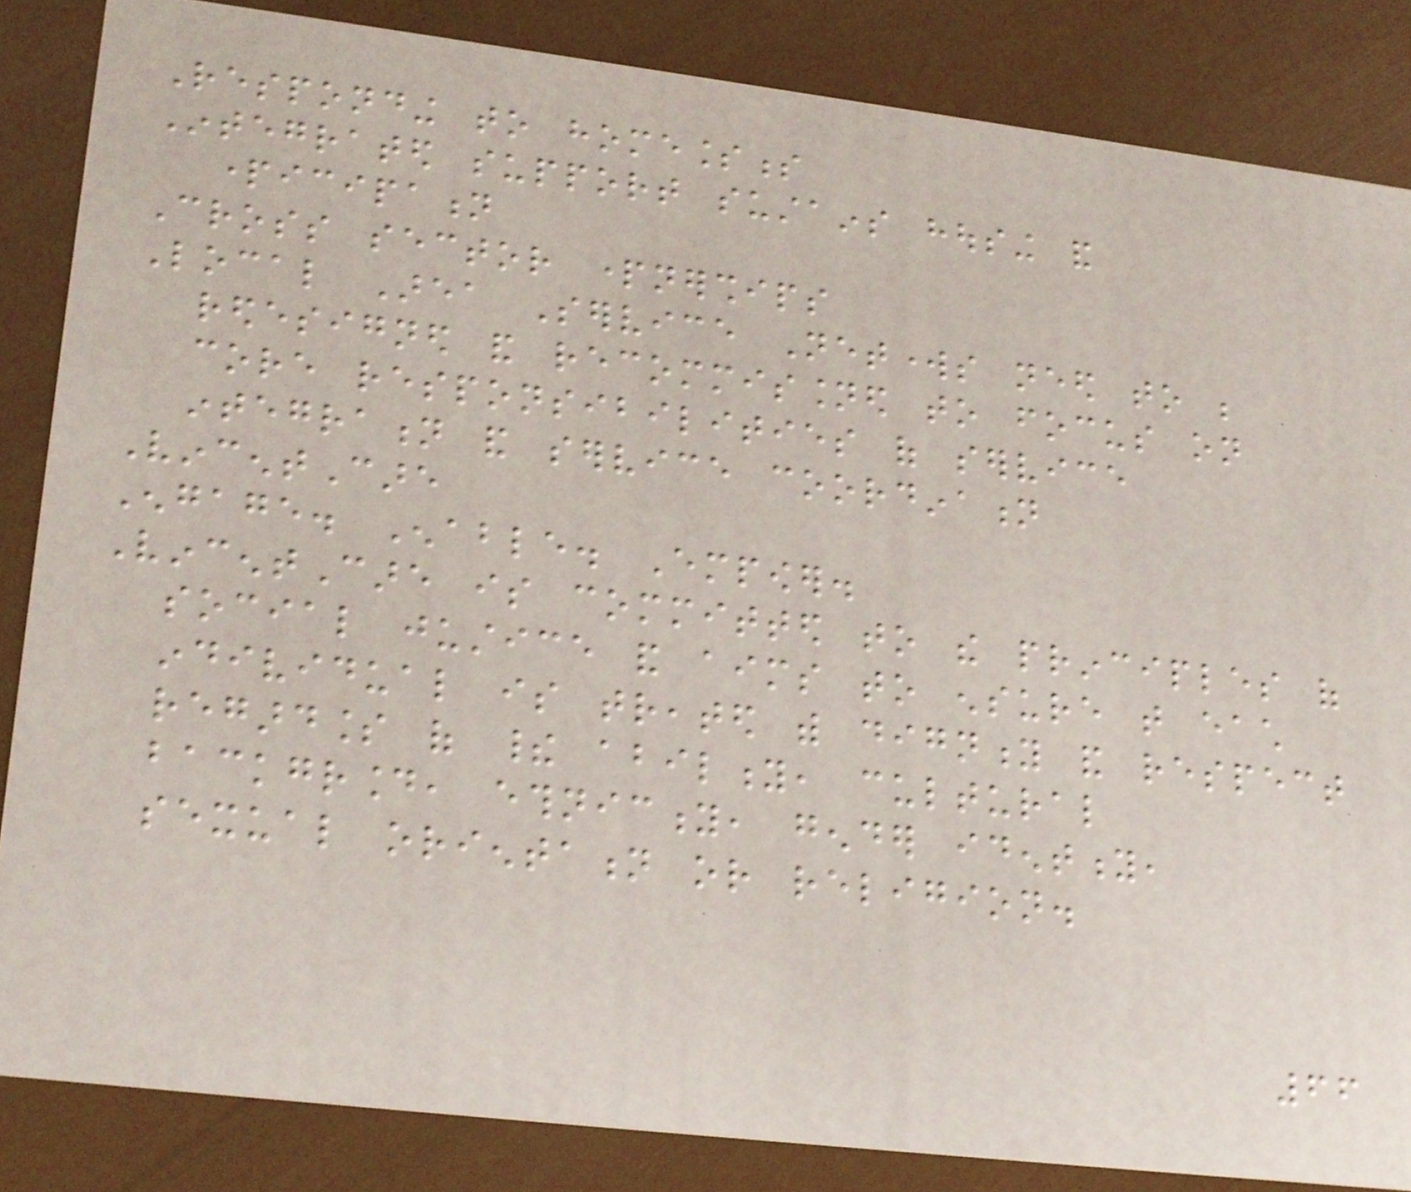Responding to homelessness
Integrated support sustains housing and
participation
Cross sector partnerships
Local Area Service Networks need to be
redesigned and recommissioned to focus on
core responsibilities of service
integration and service coordination
VincentCare
Engage. Enable. Empower.
VincentCare is committed to the principles of
social justice and aims to ensure that each
individual is treated with dignity and respect
regardless of their ability, cultural
background, ethnicity, gender identity,
sexual orientation or religion.
66
